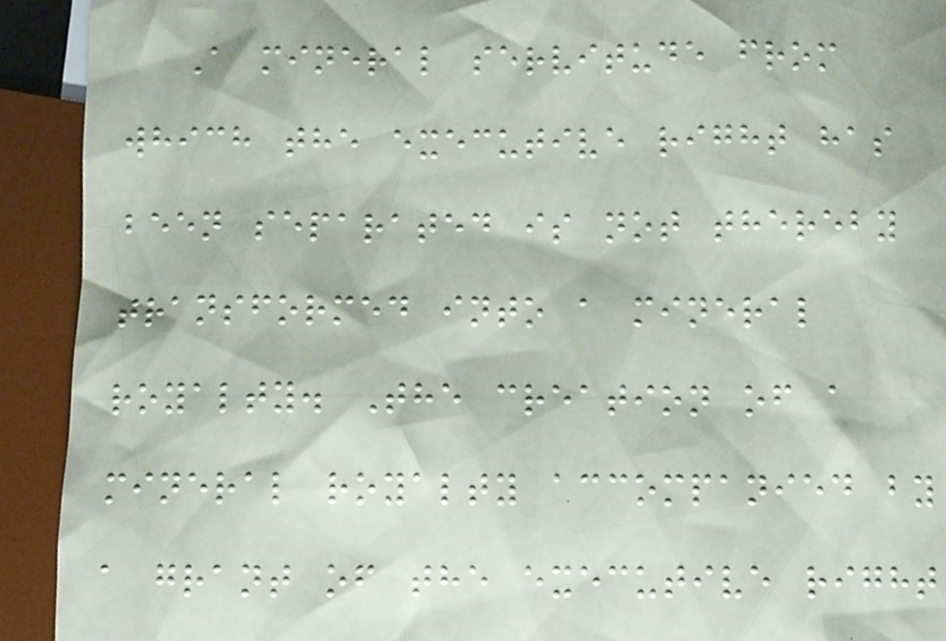A mineral servitude from
which the executive right has
been separated is not thereby
transformed into a mineral
royalty. The creation of a
mineral royalty accompanied by
a grant of the executive right
